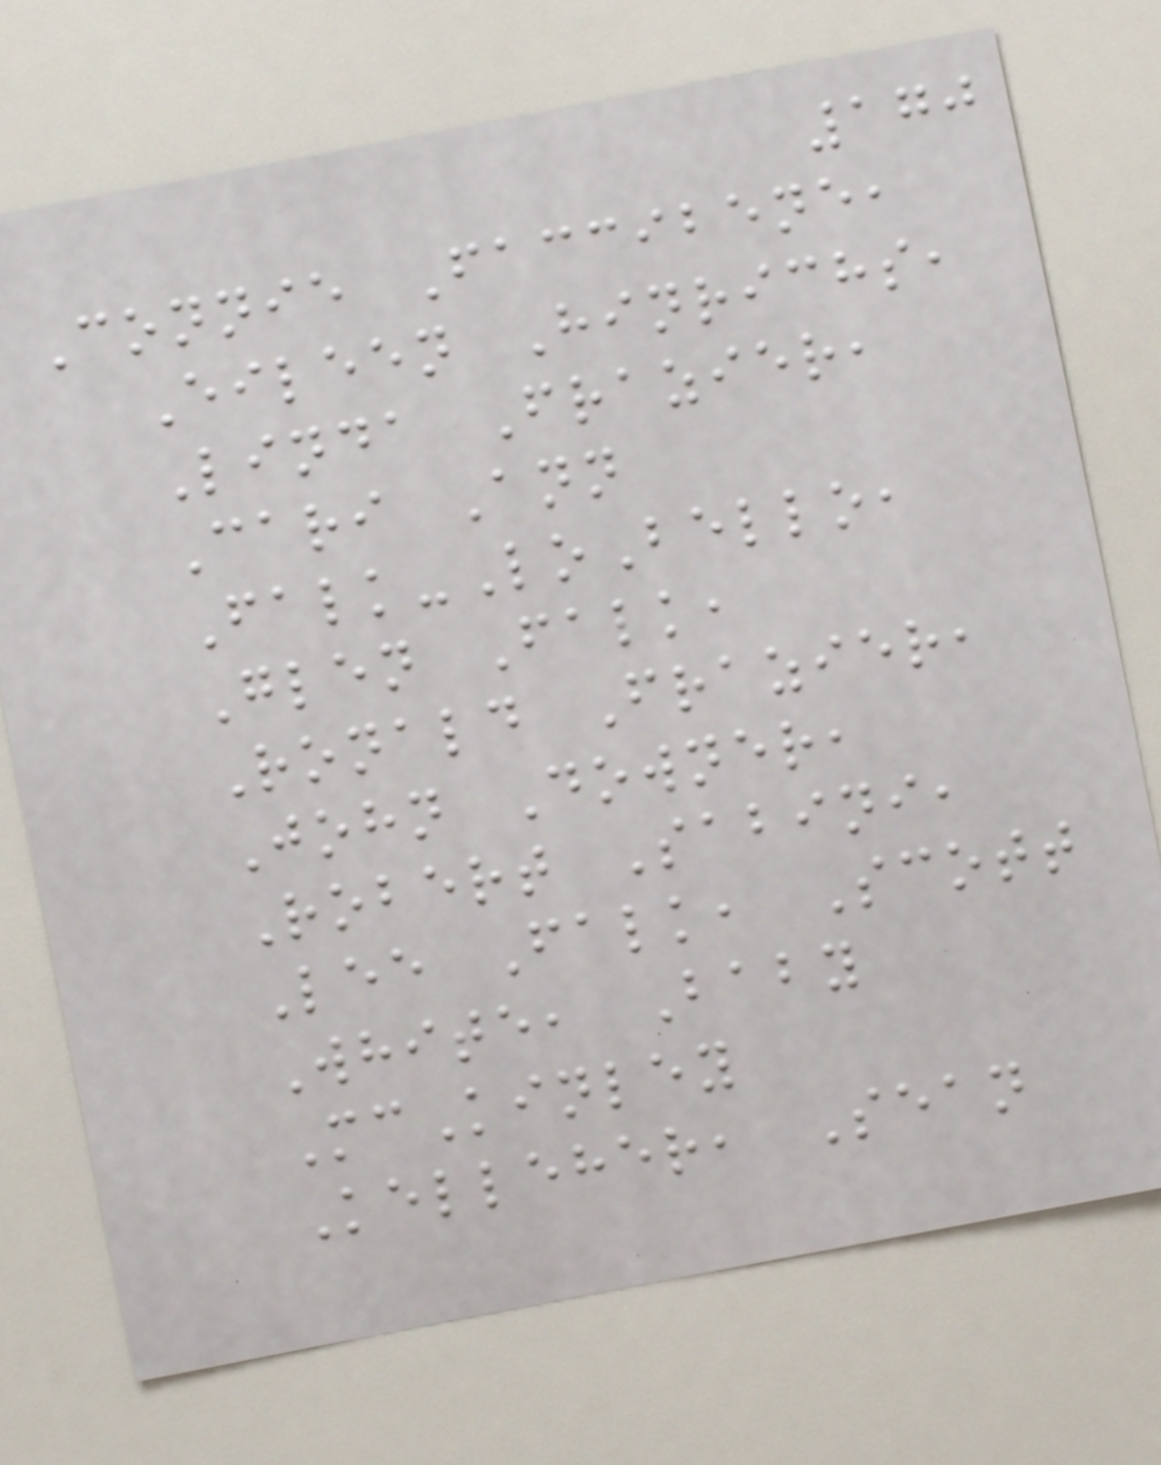170
Connie Faccibene,
Eileen Hinrichs,
Linda Frazier,
Cari Ann
Falk-LoBello,
Glen Falk,
Ronald Frazier,
John Downer,
Robert Sabini,
Lee Falk, Scott
White, Baby
McKinley
Kelleher, Sean
